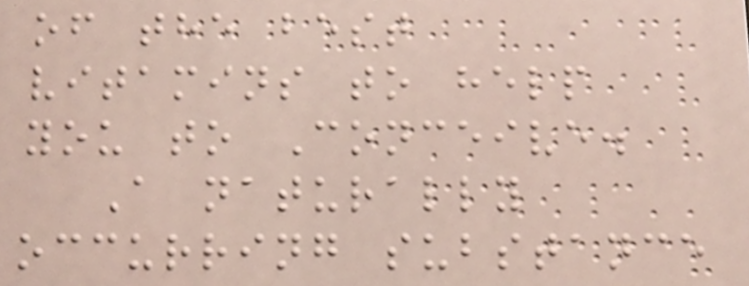of the best
vitamins to help
you to Conceive.
A naturally
occurring substance
